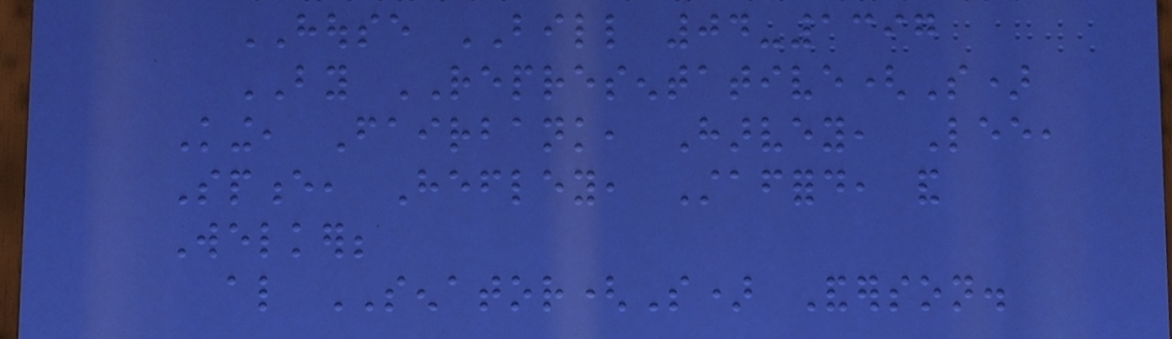HOUSE BILL 04-1397
BY REPRESENTATIVE(S)
King, Fairbank, Harvey, Lee,
Spence, Hefley, Stafford, and
Welker;
also SENATOR(S) Anderson.
